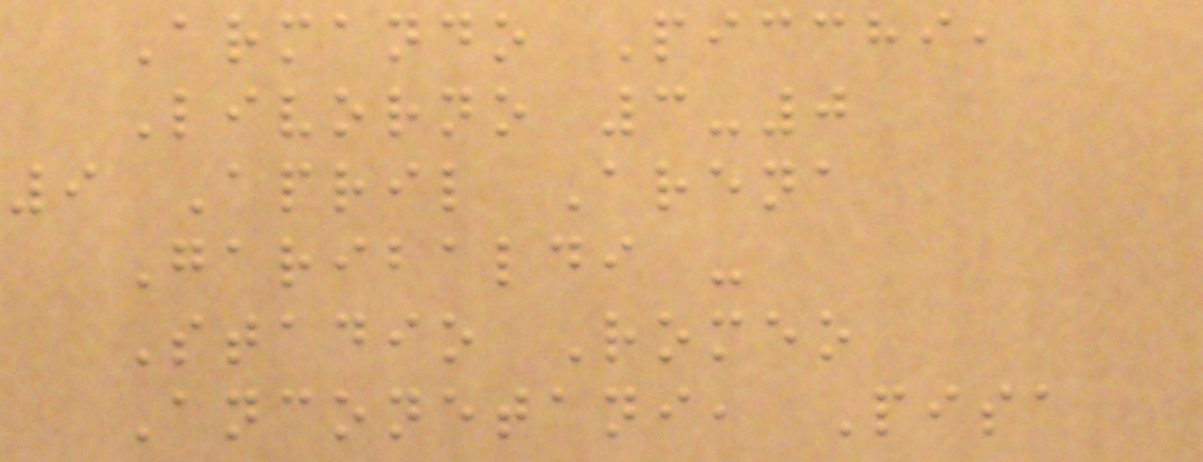Armando Picchi,
Livorno 3-0
9 April Arena
Garibaldi -
Stadio Romeo
Anconetani, Pisa
